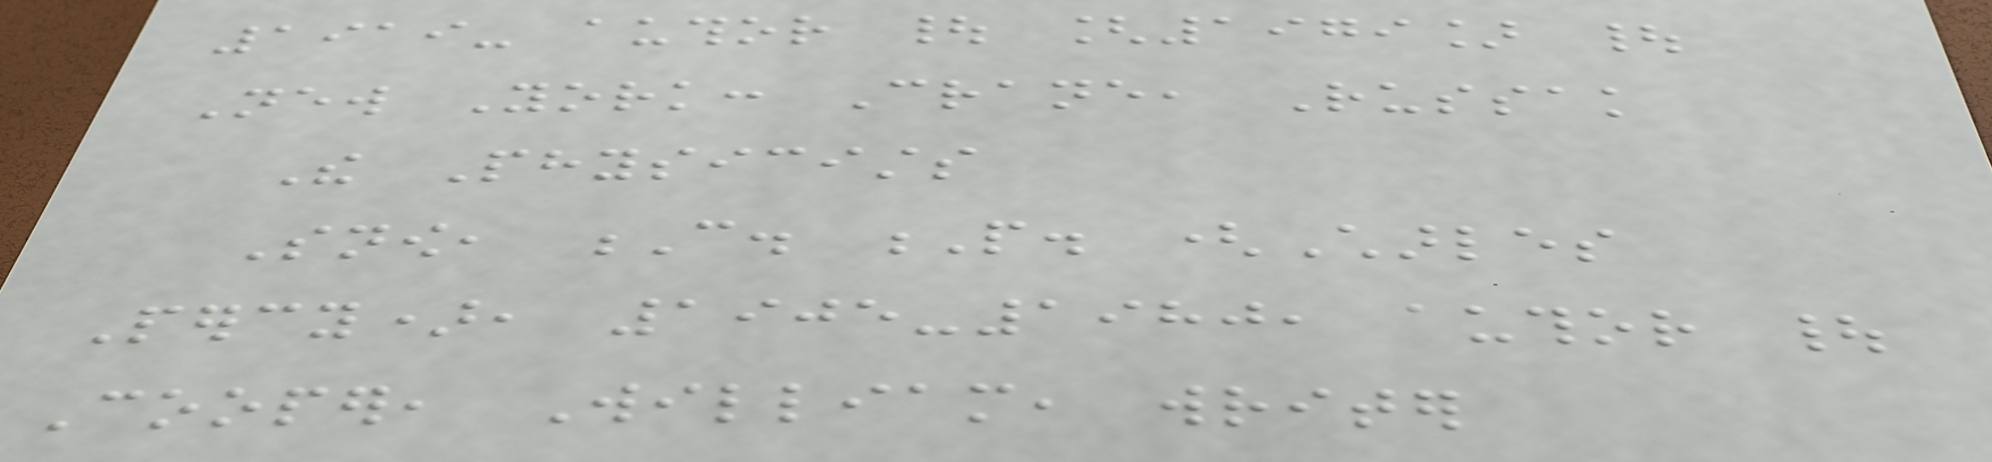1919- author | [1979] |
New York: Crane, Russak
The Physicists
Snow, C. P. (Charles
Percy), 1905-1980, author |
Cooper, William, writer
